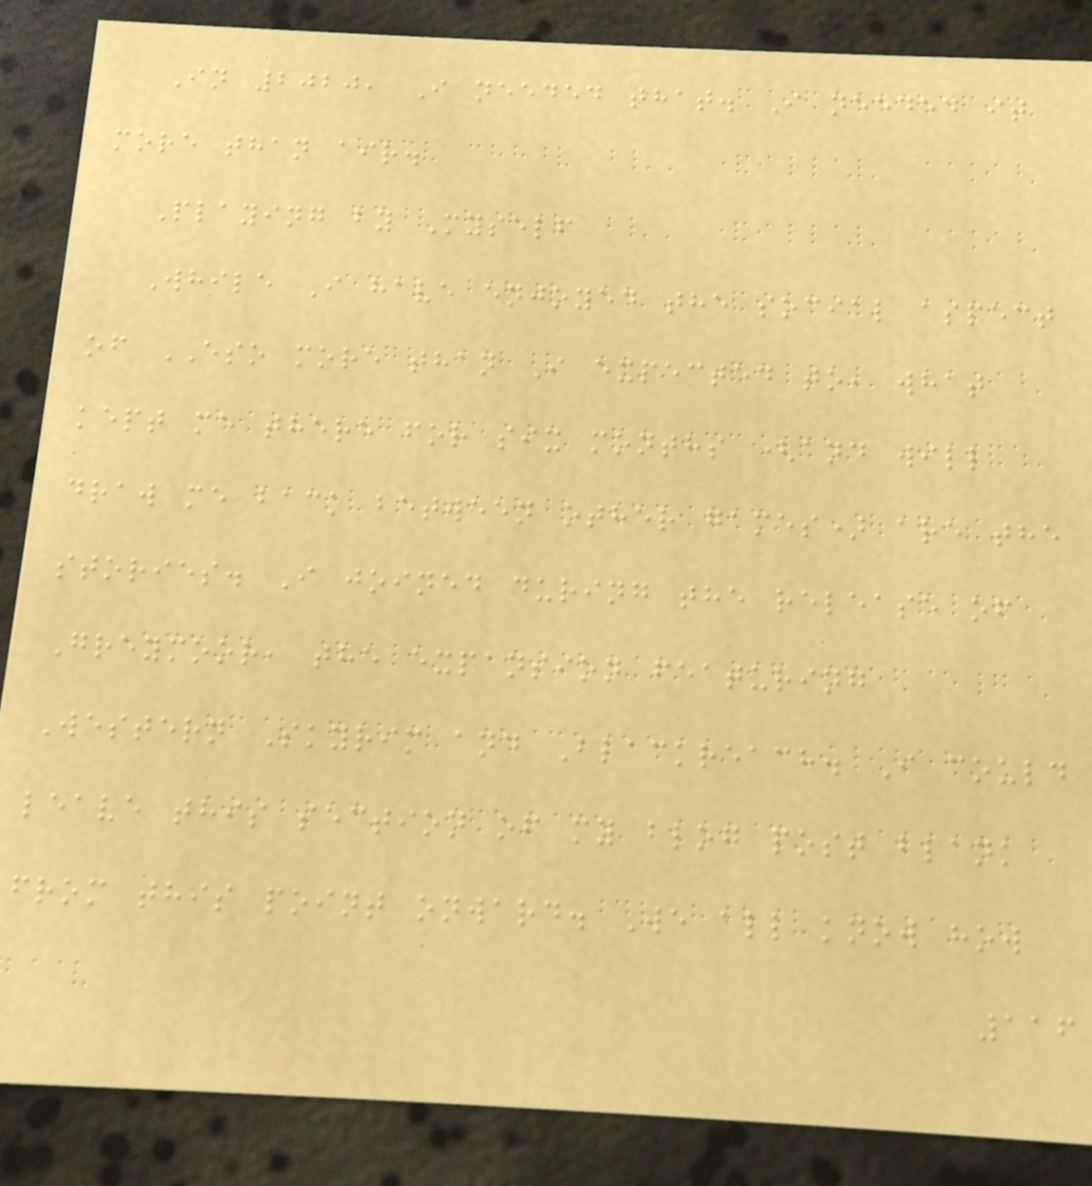In 2020, I needed that. I needed it
more than air.
Playing by Myself
While I have enjoyed the social aspect
of ESO more than I expected to, what
kept me there for six months (and will
draw me back between other games) are the
stories. I joined during the release of
Greymoor, the expansion featuring
Western Skyrim and Blackreach. I could
leave this section of my blog post blank
from this point onward. We all know how
116
